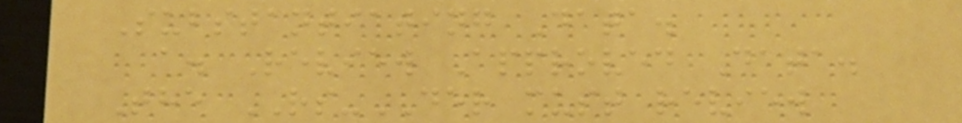Substantiating Data.
a. Review Approved Data.
The RS-DER must review
